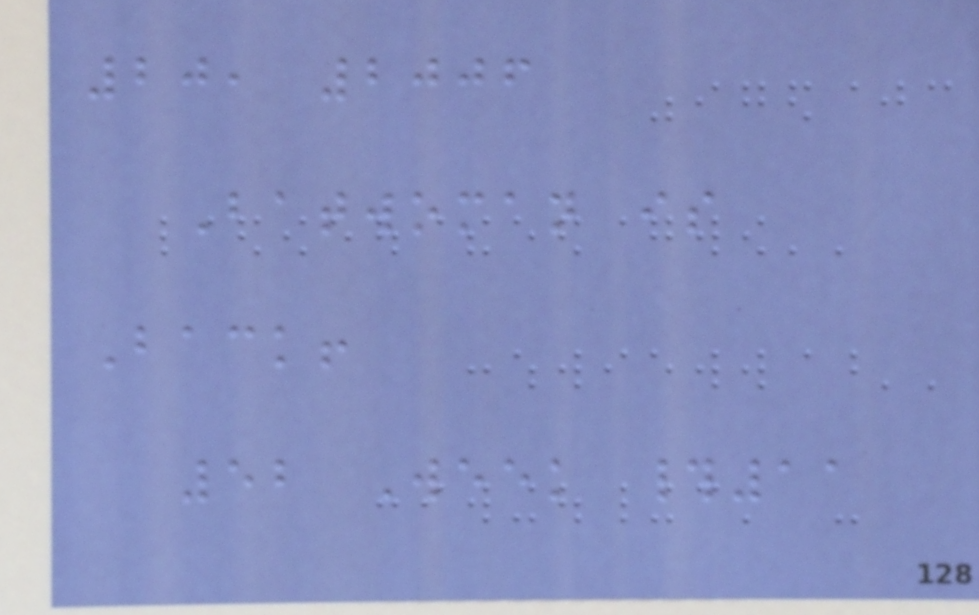20, 2006
Batwoman is
Back!
52 Week #11
